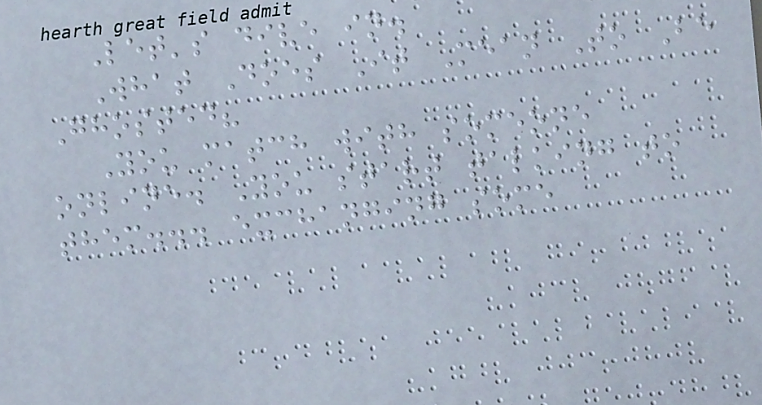Let's dive in.
What Does It Mean To Be
Ghosted?
You match with someone
online. You start talking to
them... exchanging some
